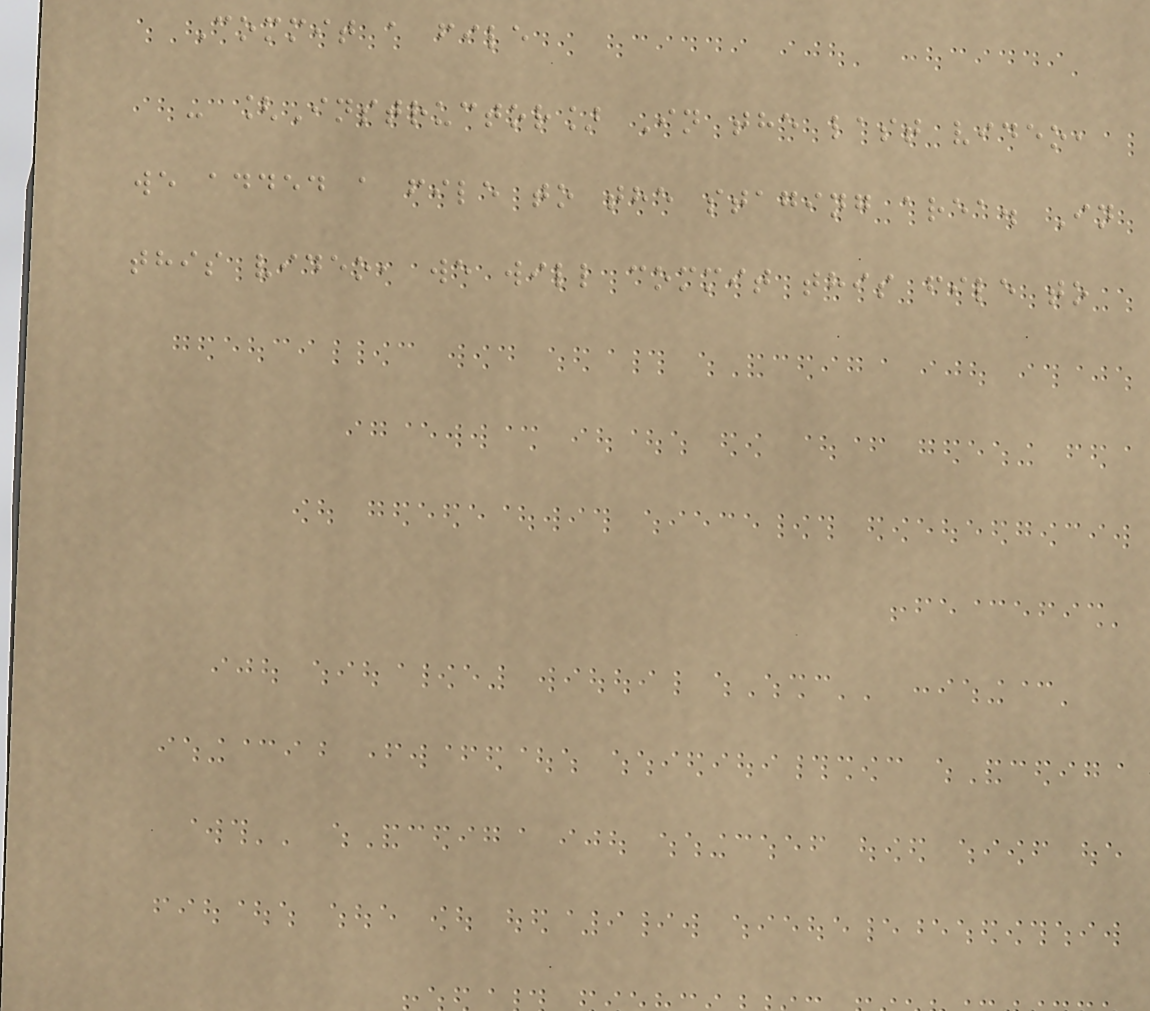Commit a file
- [Instructor] In the last video,
we added a file to the staging area. In
this video, we will commit this file to
